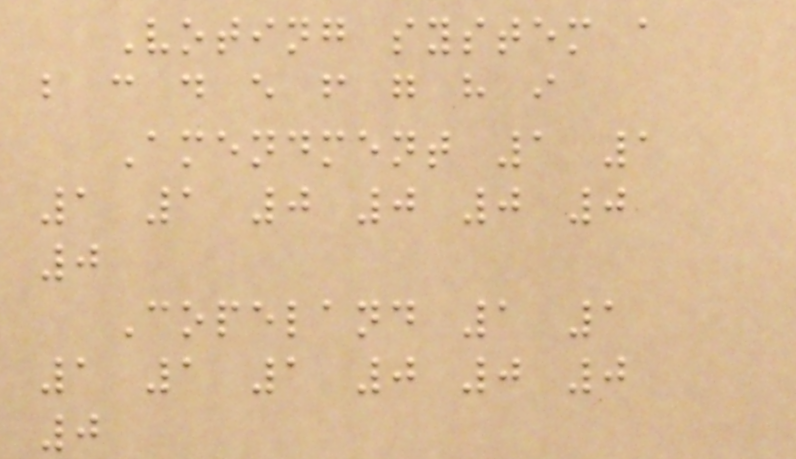Voting system a
b c d e f g h i
Amendment 1 1
1 1 0 0 0 0
0
Copeland 1 1
1 1 1 0 0 0
0
